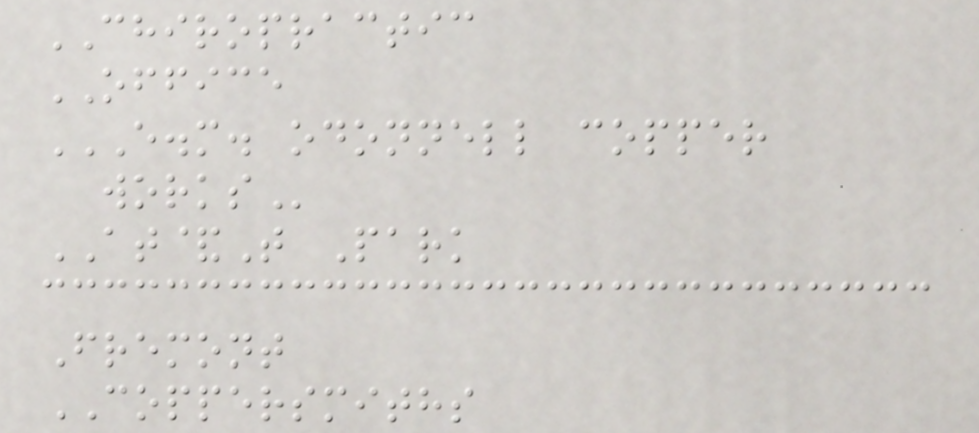CHIROPRACTIC
OFFICE
E.M. ODONNELL COPPER
WORKS
AT&T Park
Fremont
COPPERSMITHS
